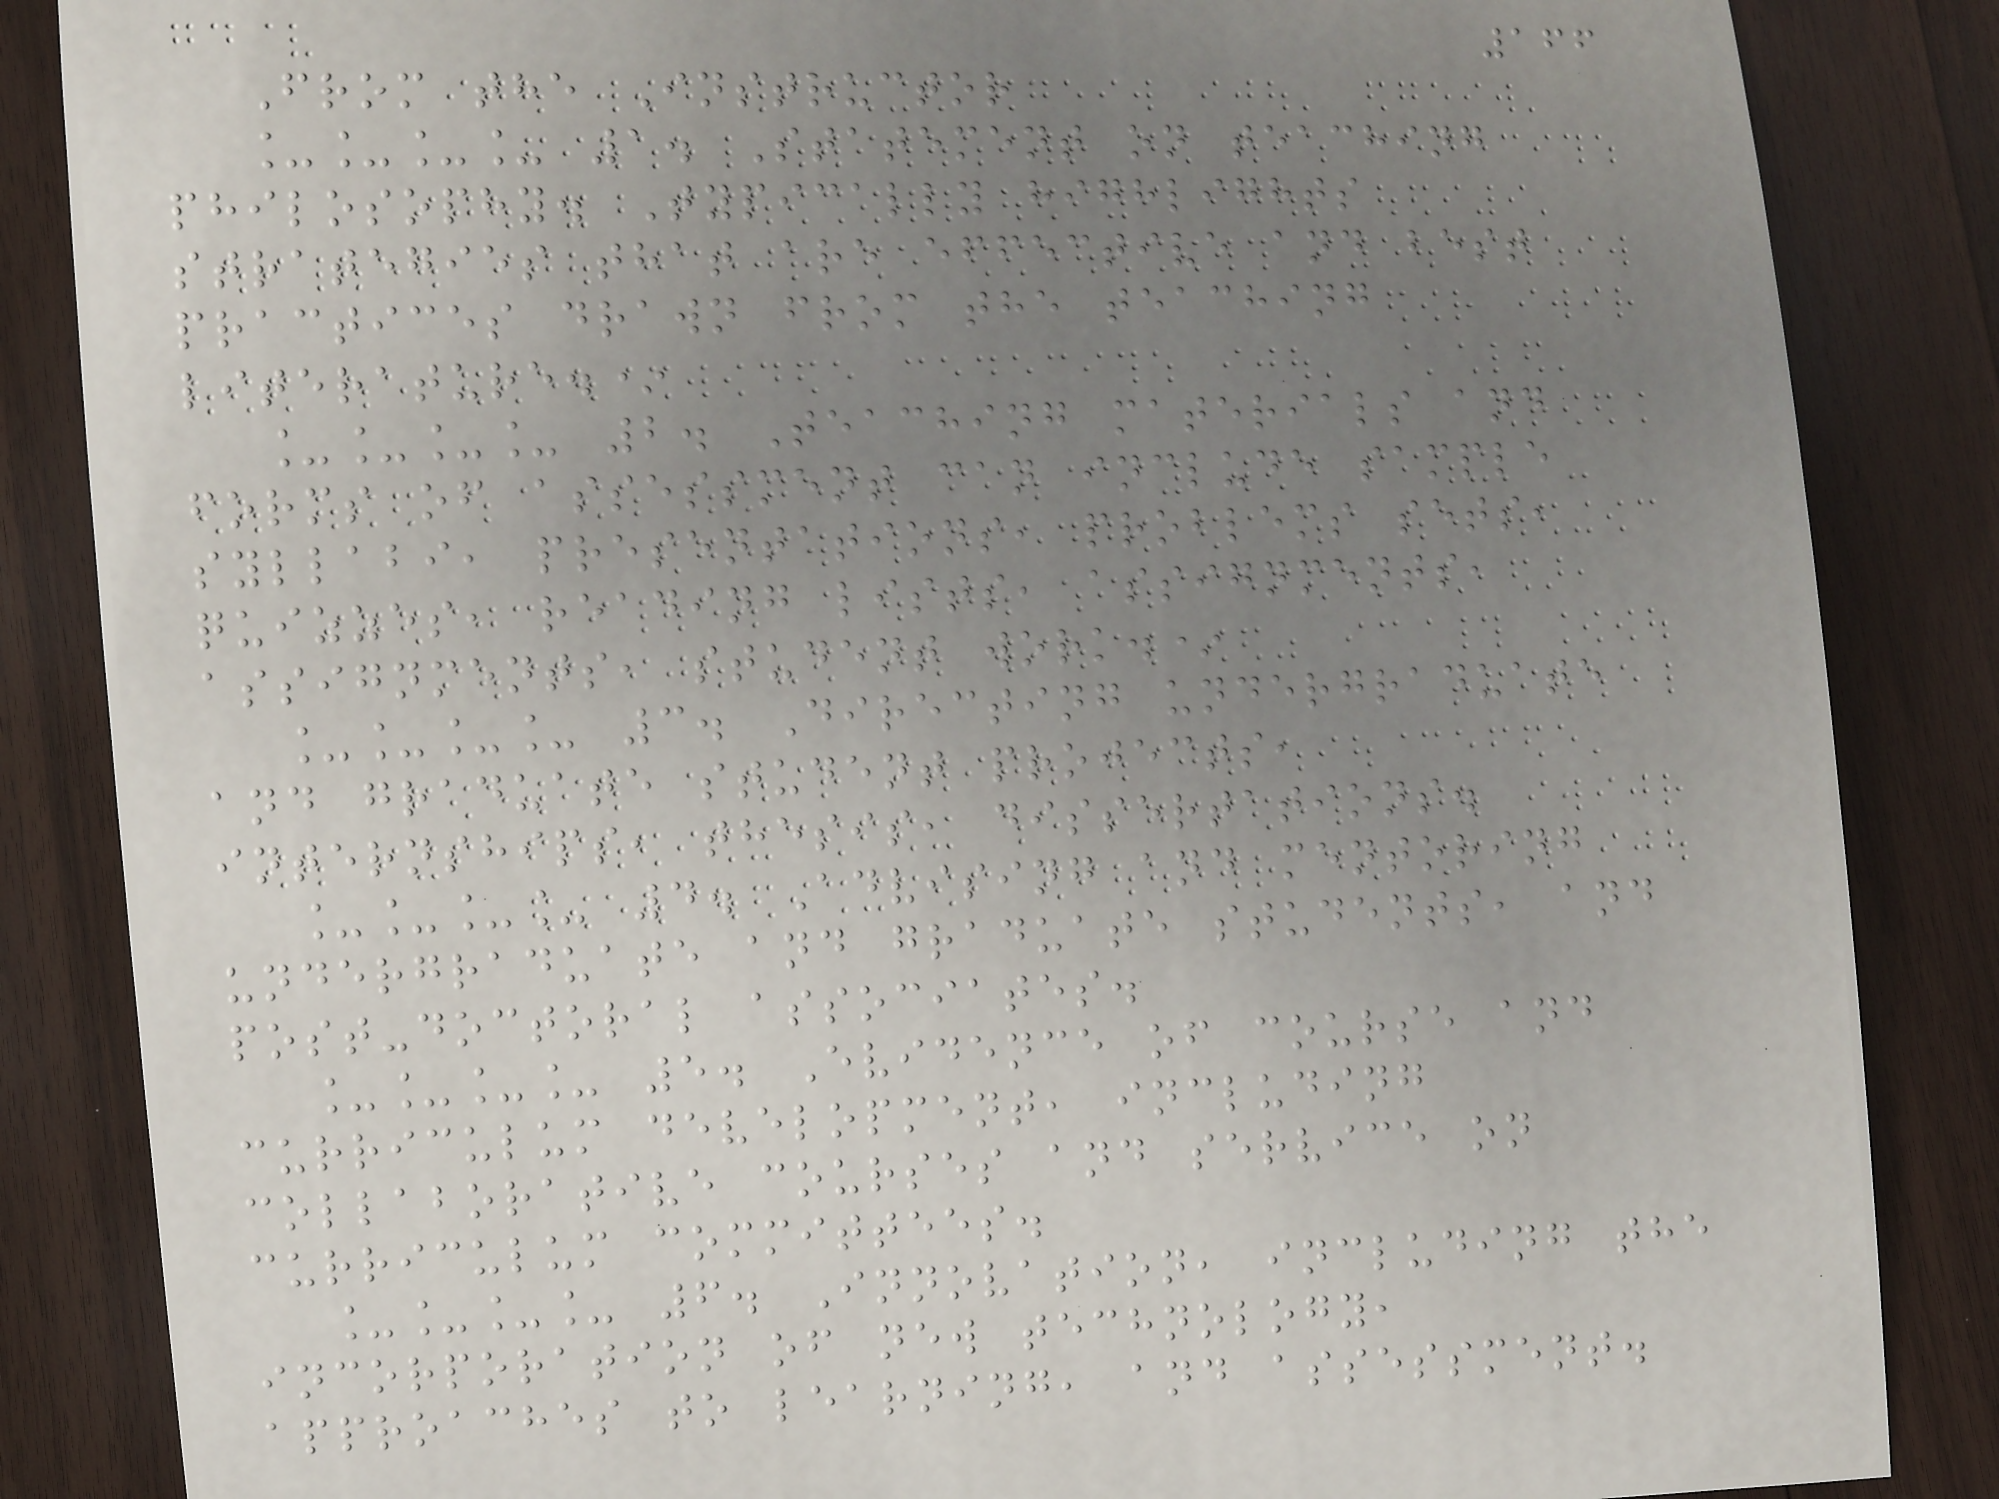166
From the Instructor
____ 1. Statement on teaching
philosophy. Typically highlights
strategies that are effective and best
practices drawn from the teaching
literature.*
____ 2. Teaching materials and
forms of assessment can include sample
syllabi, presentations, problems sets,
quizzes, reading lists, assignments,
assignments, student work.*
____ 3. Directing undergraduate
and graduate student projects,
internships, thesis, dissertations.
____ 4. Advising and mentoring
undergraduate and graduate students, and
post-doctoral associates.
____ 5. Evidence of course and
curriculum development, including
collaborative courses and service on
curriculum committees.
____ 6. Innovation, including the
incorporation of new technology,
approaches to learning, and assessment.
